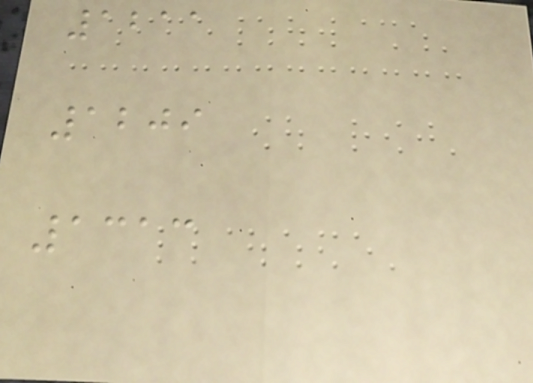1211
1209
1313
